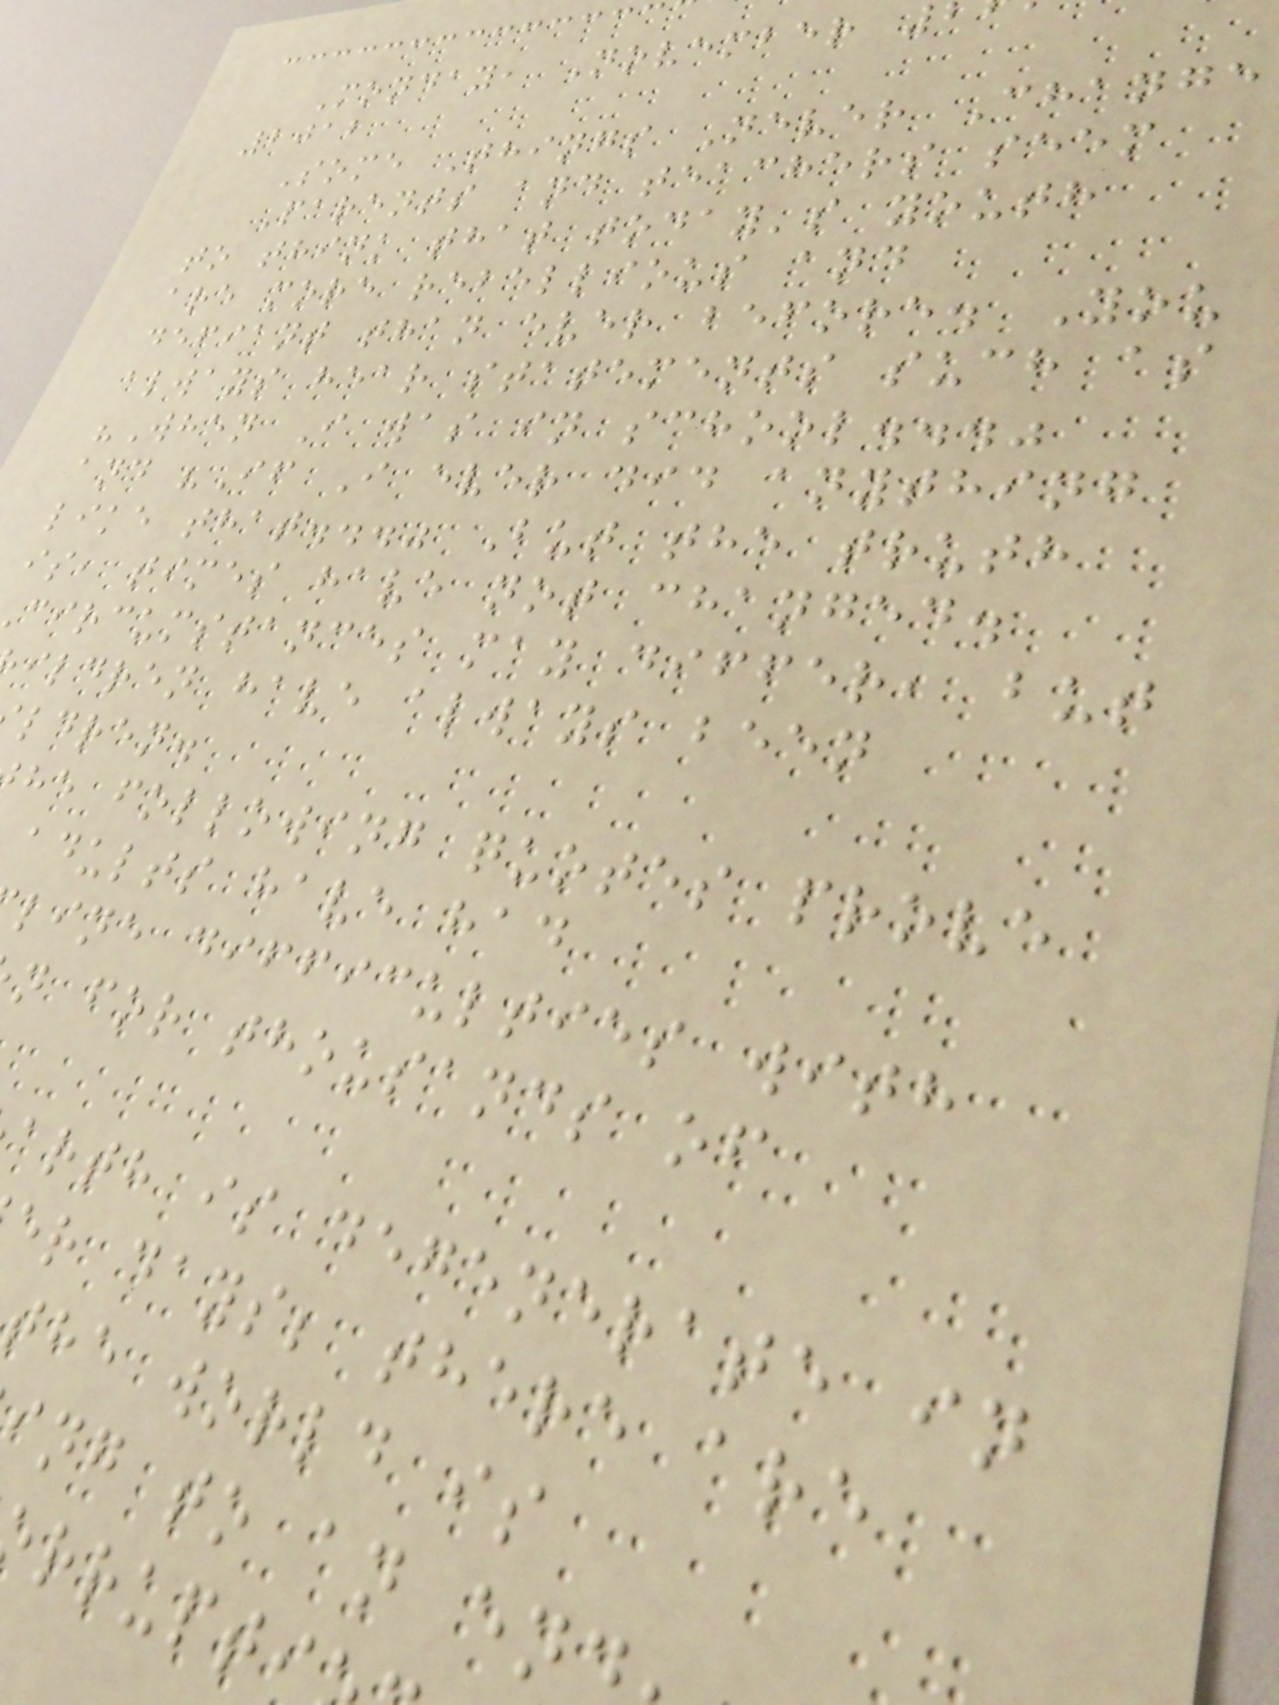Monday, November
2012
Some Things Never Change
Parents and teachers seem
to think that today's youth
are more rebellious and
defiant than ever before. You
always hear statements such as
"When I was in school..."
and "If I ever did anything
like that..." But the truth
is, times have not changed.
circumstances may differ, but
ildren have always been
ldren.
he following quotes prove
adults have had
line difficulties with
n for thousands of
arth is degenerate in
er days; there are
he world is
ng to an en
